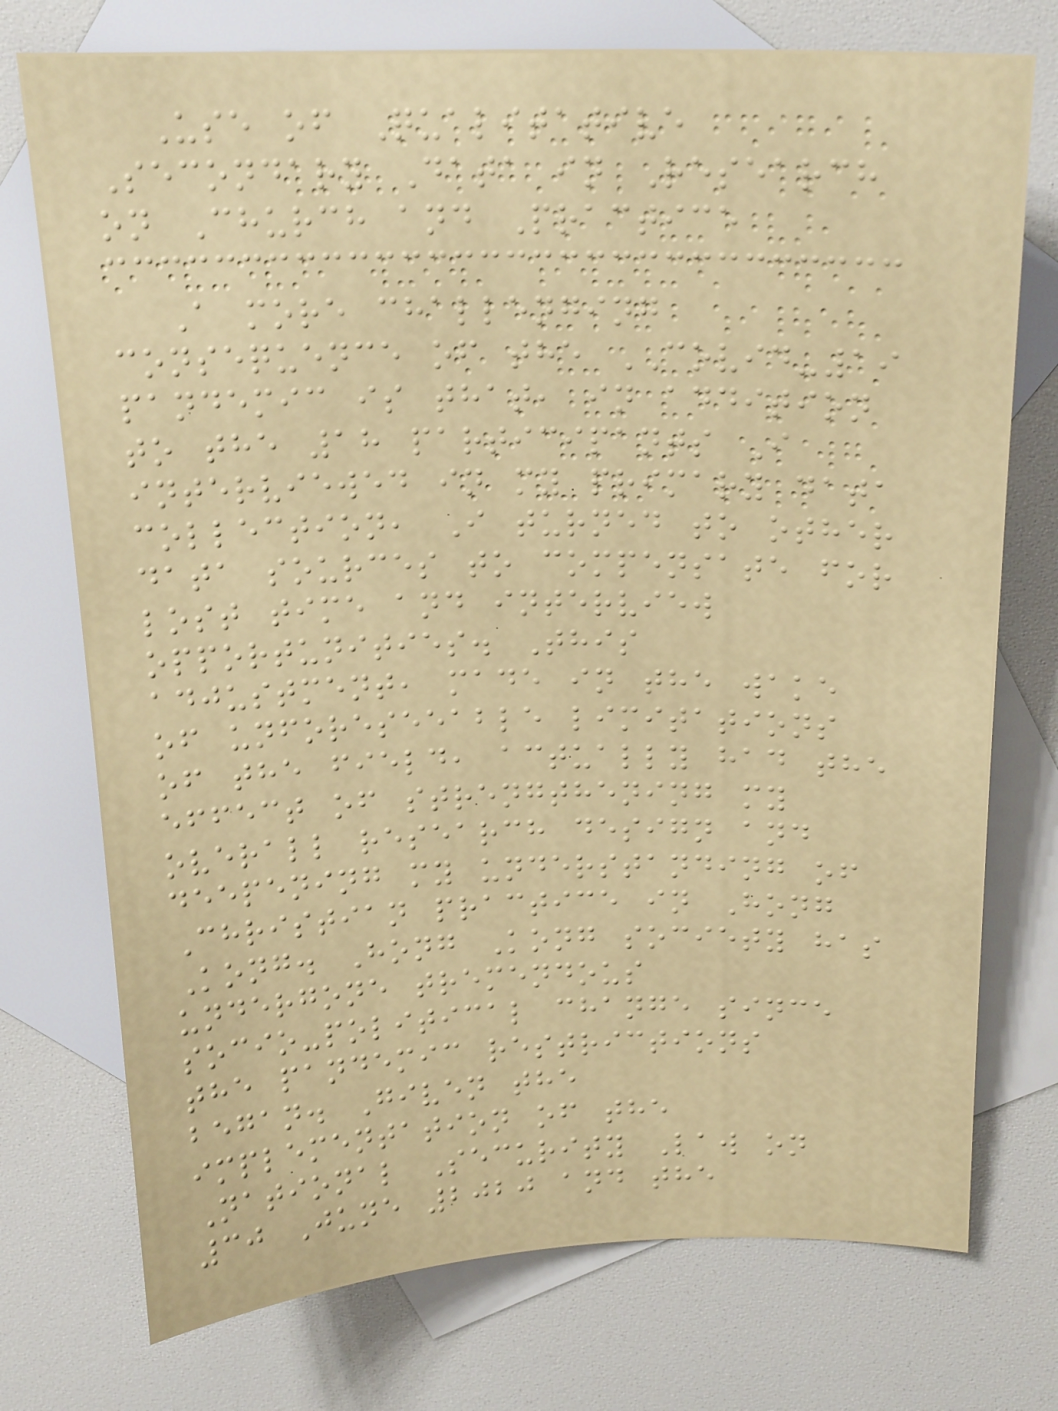Use of Qualitative
Secondary Data in Research
on Church and Practice
A more challenging
consequence of the COVID-19
pandemic is that, in addition
to the 18 participants I
interviewed in my primary data
collection, I turned to other
data sources to compensate for
lost time and interview
opportunities. This
adjustment, made in the wake
of unforeseeable limitations
of the field, actually had the
effect of strengthening my
overall research design and
deepening my understanding of
Christian practice in Hong
Kong. Hong Kong society has
undergone tremendous
socio-political change since
the pandemic restrictions
began. Given the
implementation of the
National Security Law on
30 June 2020 and the
